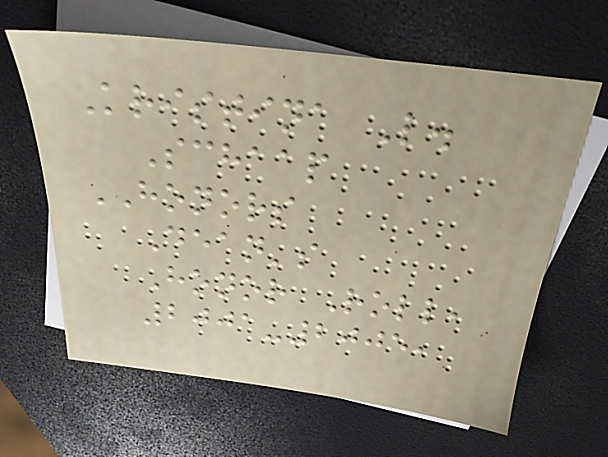Kristina L.
Schaap
HONORS
Dean's
Honor Roll,
2001-2005,
